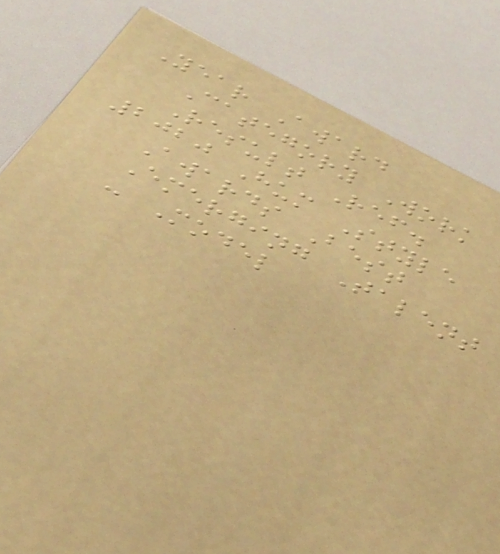Year Award
Category Work
Result Ref.
2020 Hum Style
Awards Best
Emerging Talent
- Model
